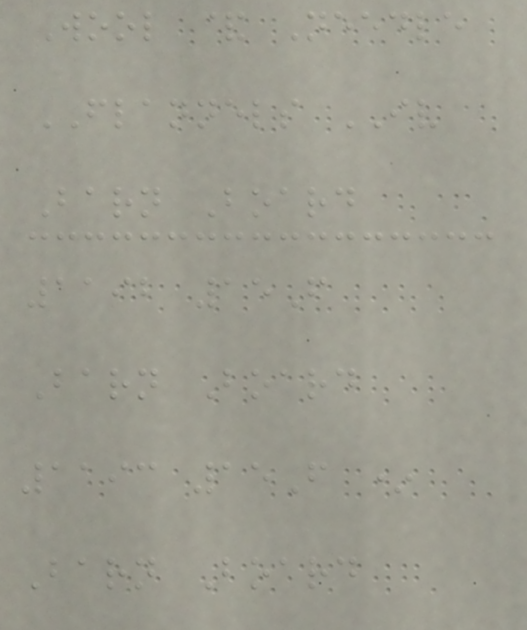Wool & Needle
FLANNELS IV
Barn Board
1192 15F
Barn Board
1193 15F *
Barn Board
